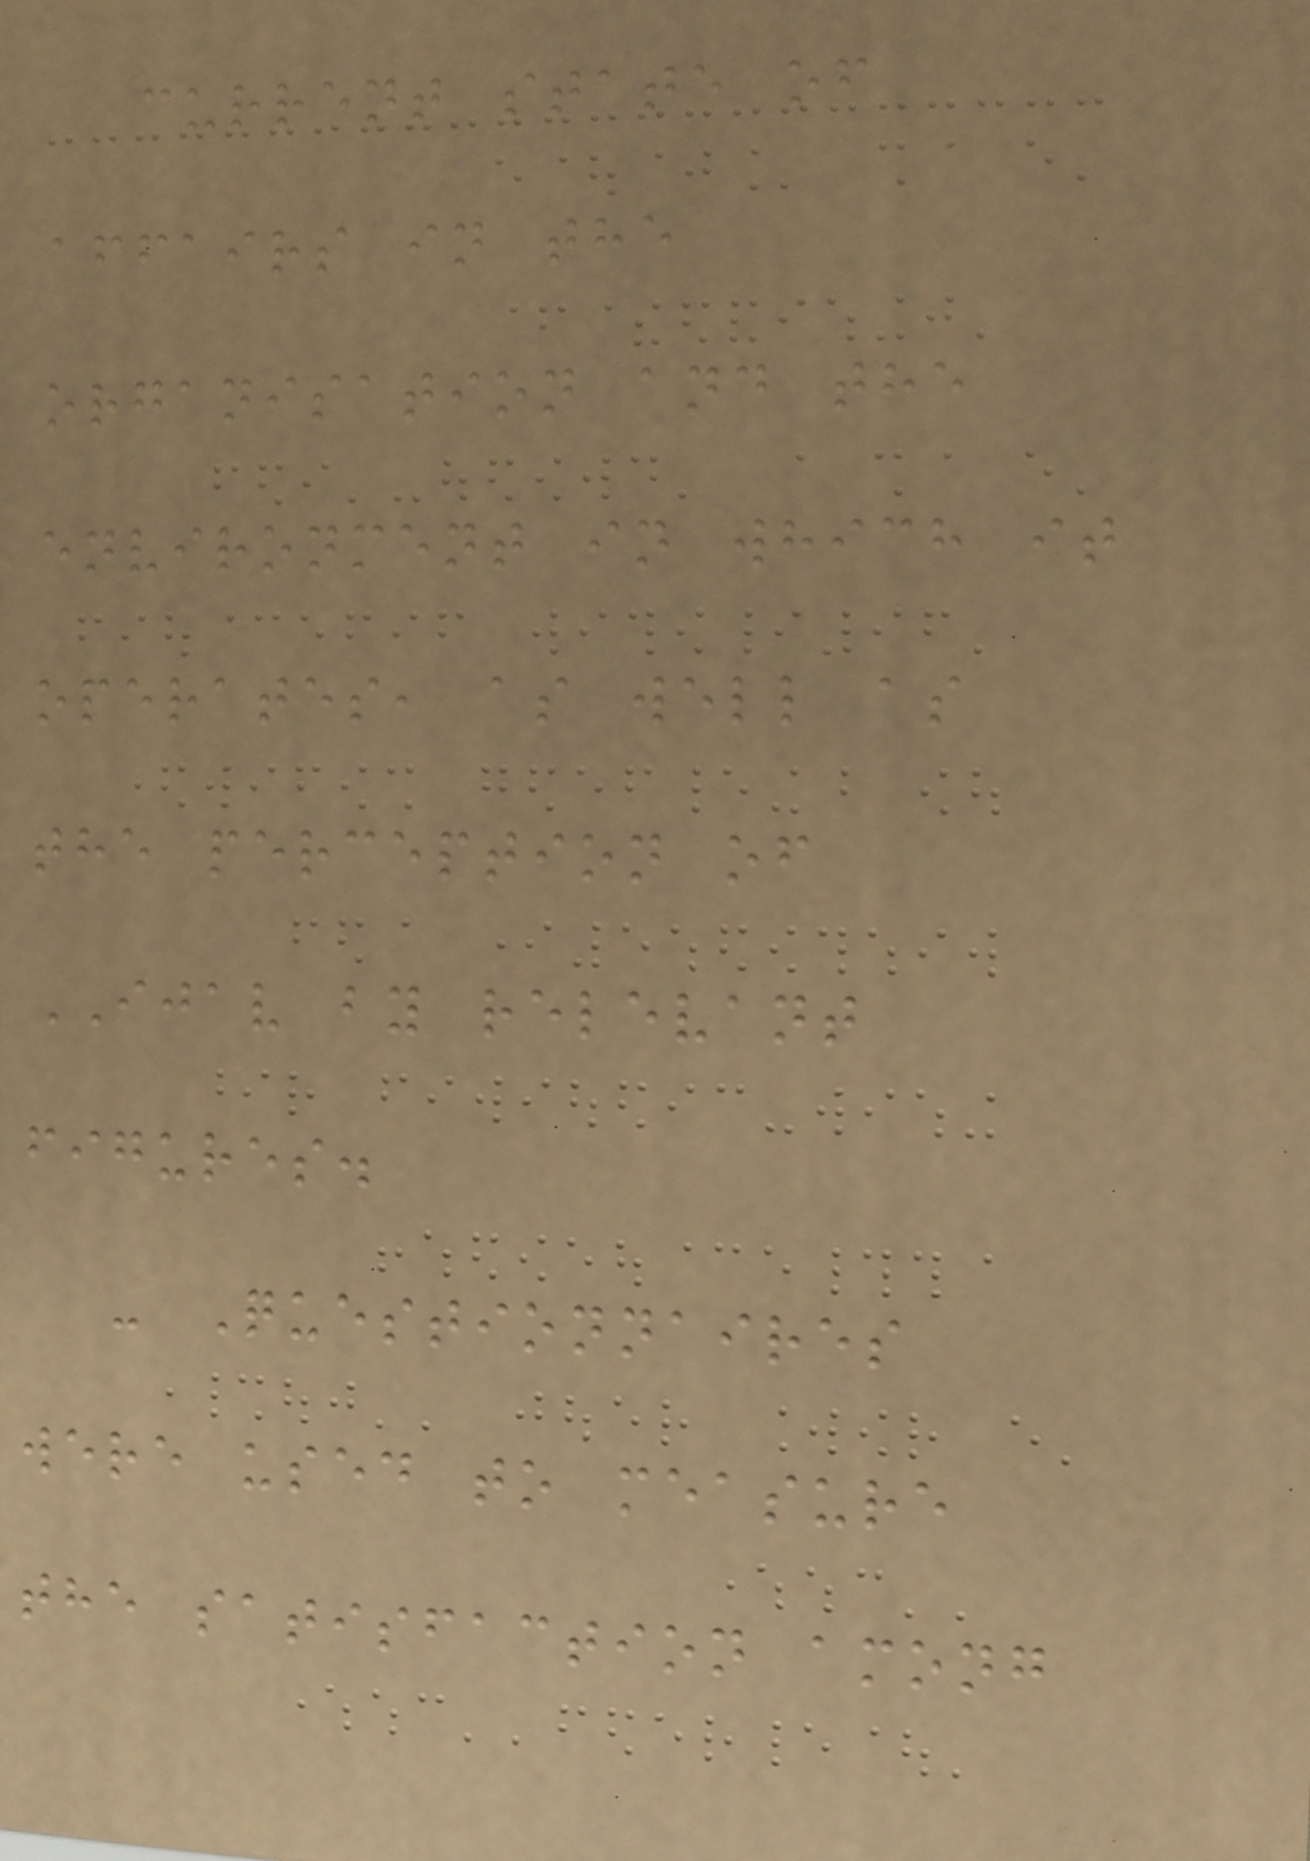current state of
affairs in the
organisation and the
environment in which it
operates, as well as
the perception of
IJAV by relevant
figures.
- Questionnaires
were used to measure
the satisfaction among
